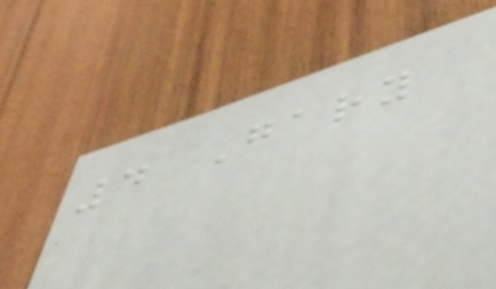4 Gary
